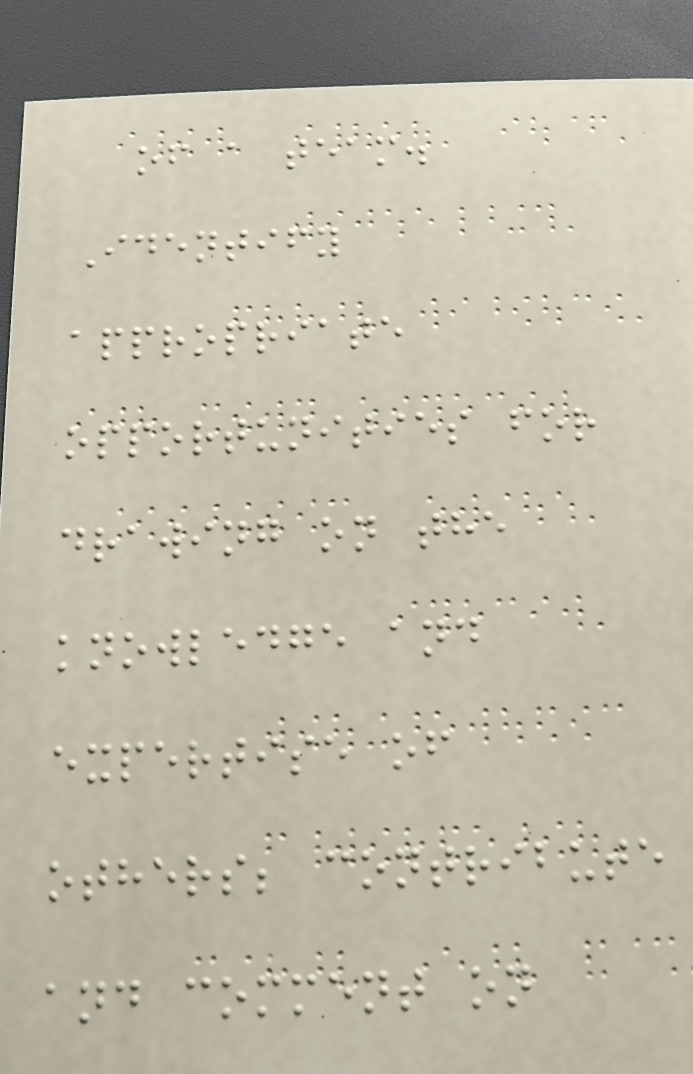of a team.
Identify
appropriate
opportunities for
drawing on the
knowledge and
expertise of
others; contribute
and comment on
